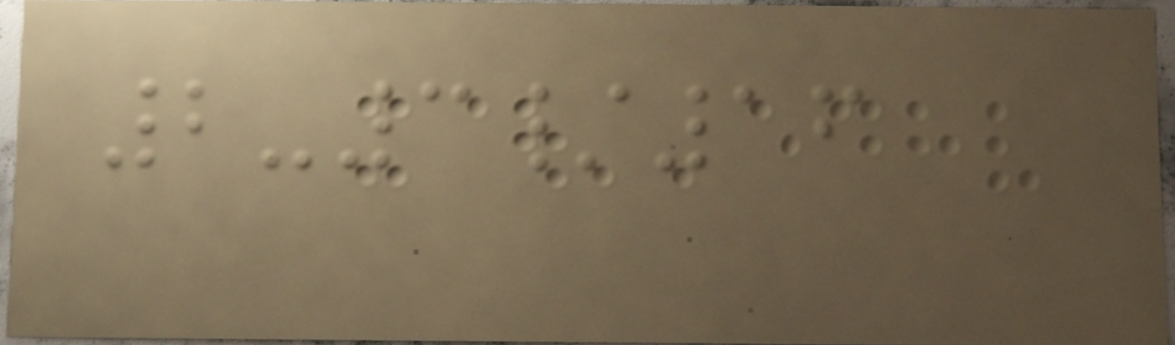2-3/16
